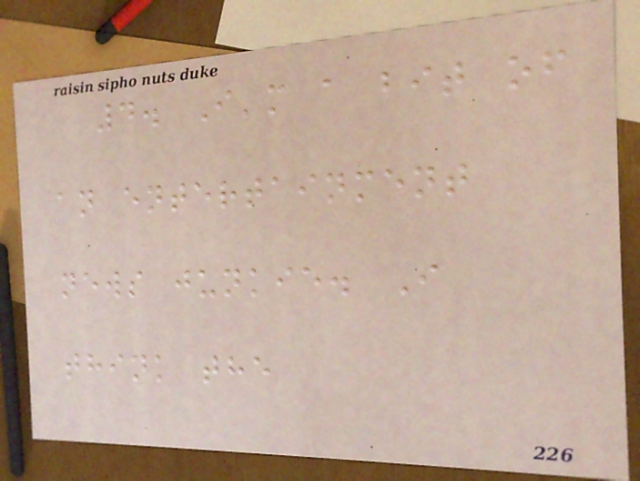4. I'm a bit of
an entertainment
news junkie. I
think the
